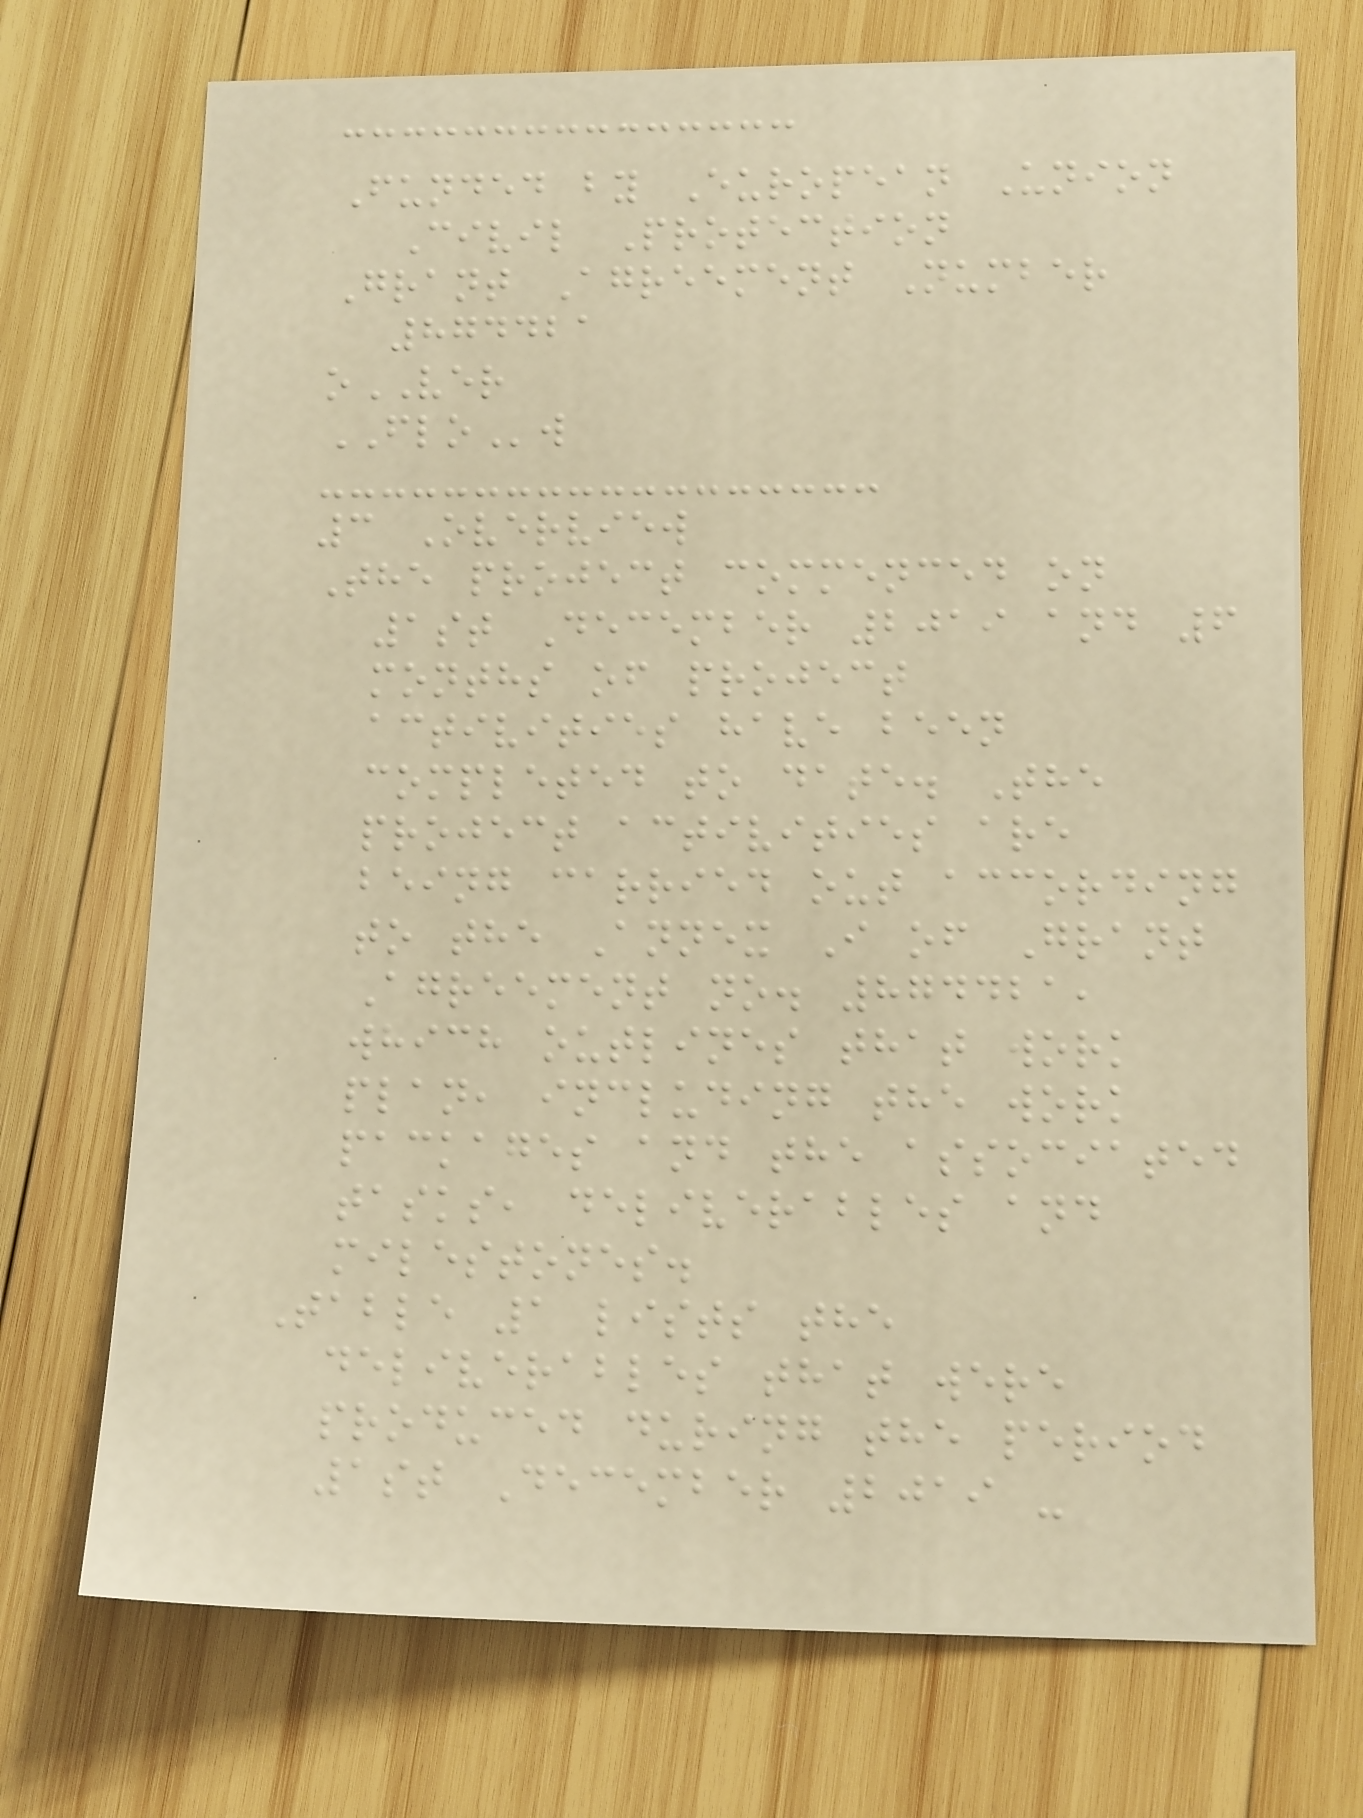Funded by European Union
Civil Protection
Grant Agreement Number
874421
oVER
FLOw
3 Overview
The project commenced on
1st December 2019 and 6
months of project
activities have been
completed to date. The
project activities are
being carried out according
to the Annex I of Grant
Agreement no. 874421,
which outlines that work
plan, including the work
packages and the associated
tasks, deliverables and
milestones.
Table 1 lists the
deliverables that were
produced during the period
1st December 2019 -
